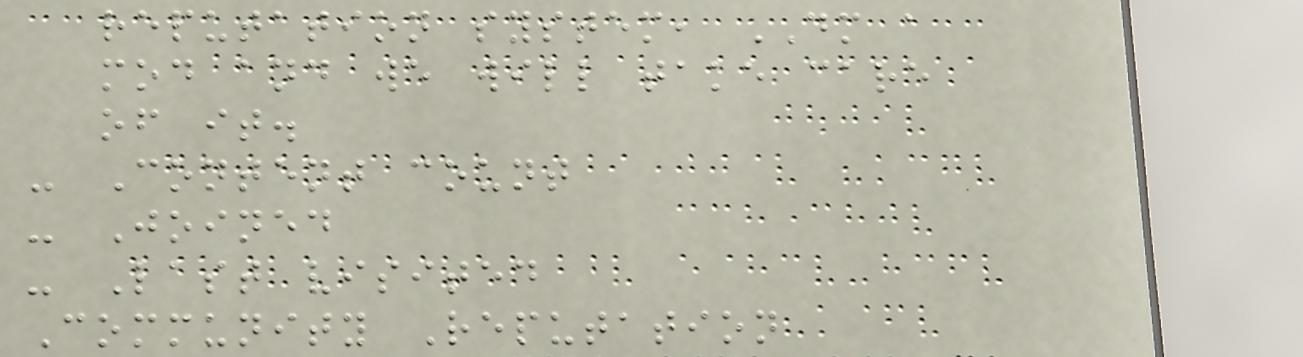reputation system, DM a
mod and we will take care
of it.
- Content count
- Joined
- Last visited
Community Reputation
